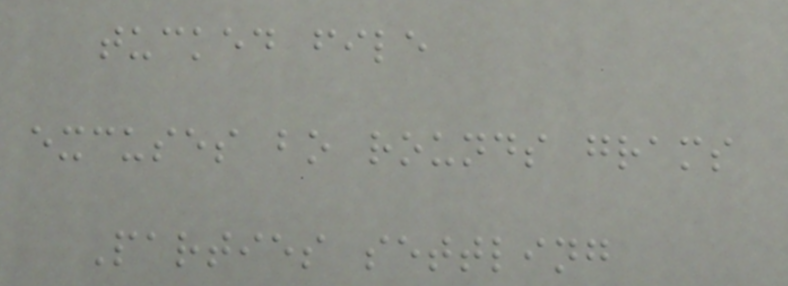tucked file
excuses bo rounds grams
Parties settling
